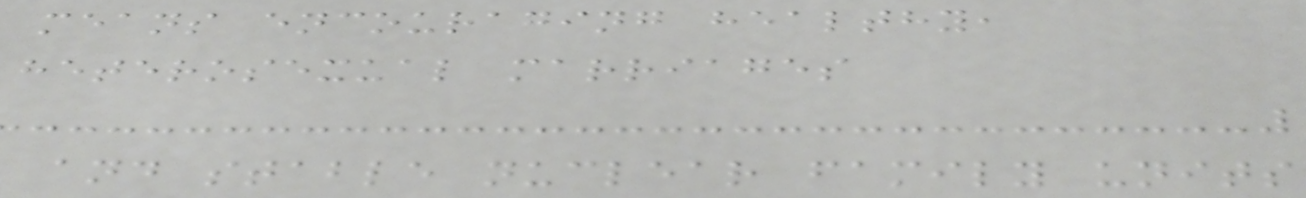means encouraging healthy,
heterosexual marriages
and stable nuclear family units
